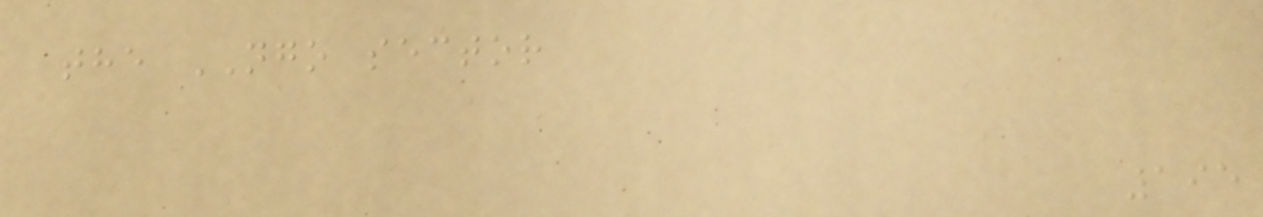the NGO sector
195
